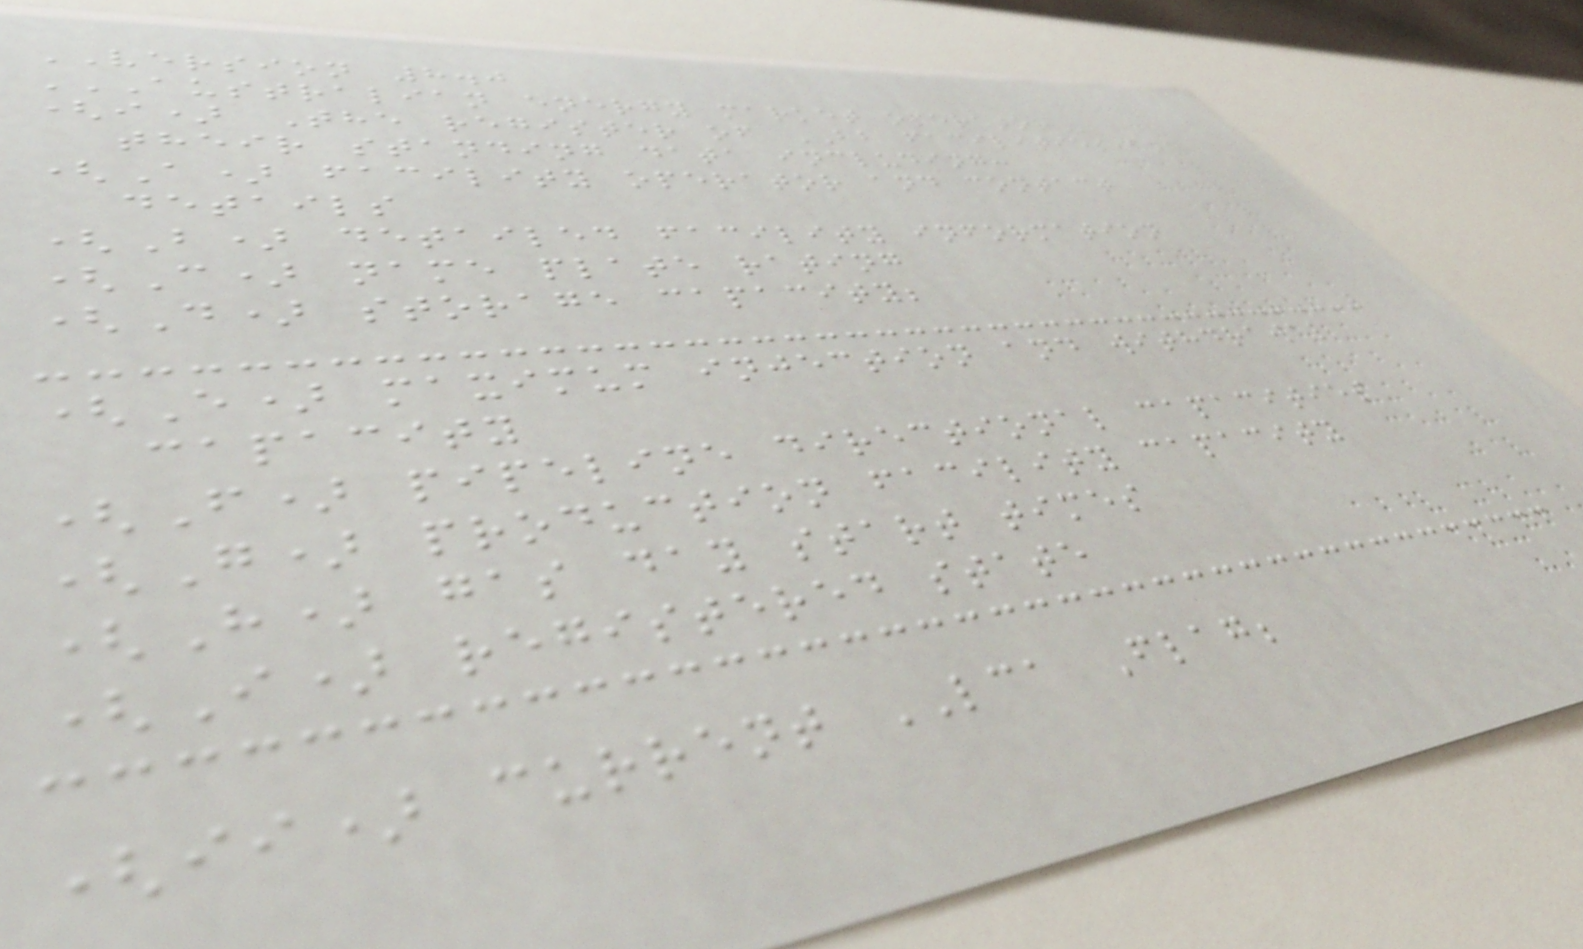VERSION 8.0
AUSTRALIAN ENERGY MARKET OPERATOR
(i) The register of BB facilities and
their standing data including:
(A) facility operator and contact
details
(B) detailed facility information
(C) name plate rating
(D) storage capacity;
(E) maximum injection and withdrawal
capacity
(F) pipeline directional capacities
(G) production facility capacity
(H) gas day start times
(I) registered state
(ii) current LCA Flag;
